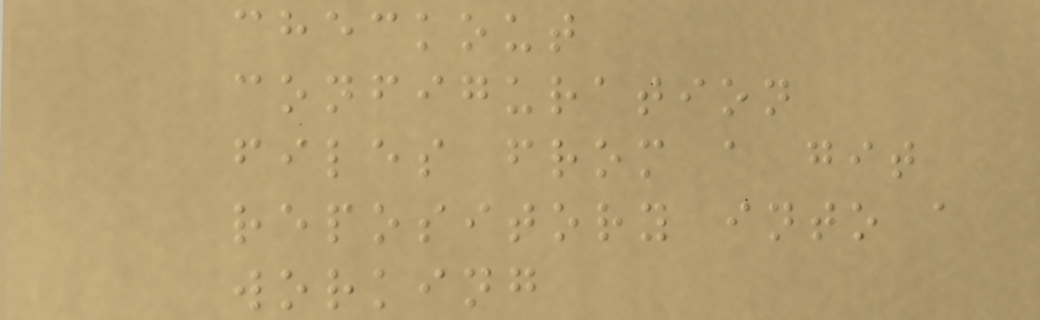checkout
configuration
files from a git
repository into a
working
